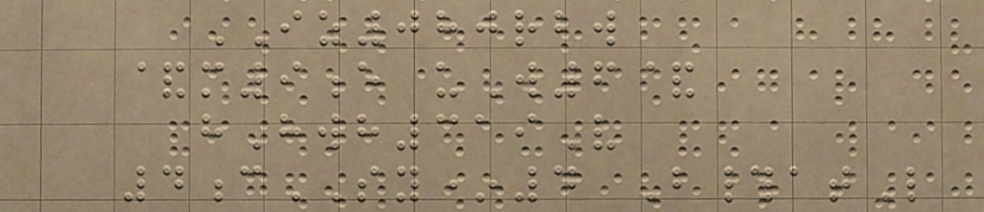IZ080rbw
&m9e uW6&
hHwh319V
4cSY*4 B#atL
